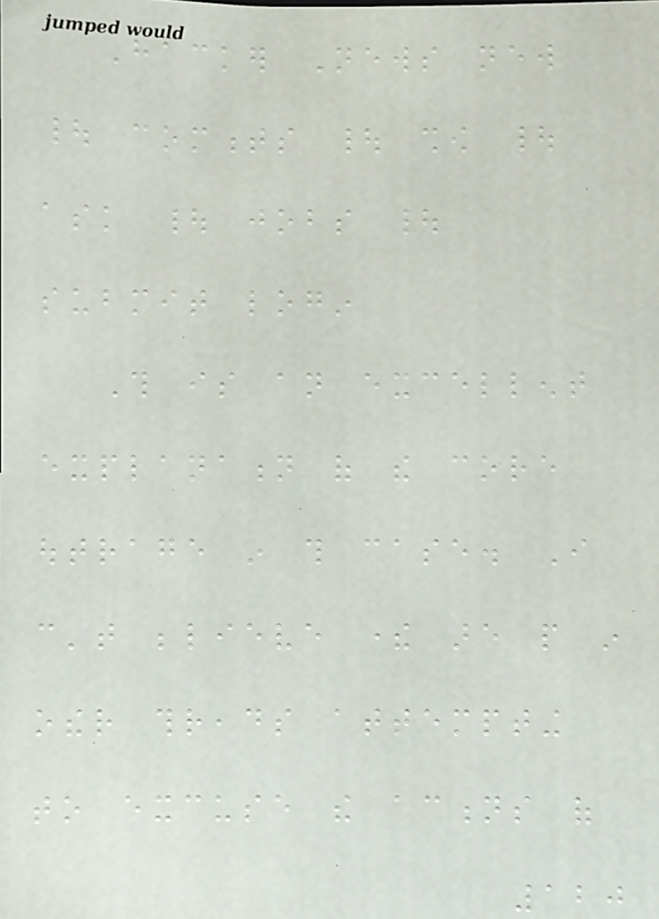Hacker News new
| comments | show |
ask | jobs |
submit login
This is an excellent
explanation of the core
outrage in this case. I
can't believe there are people in
other threads attempting
to excuse the actions of
120
